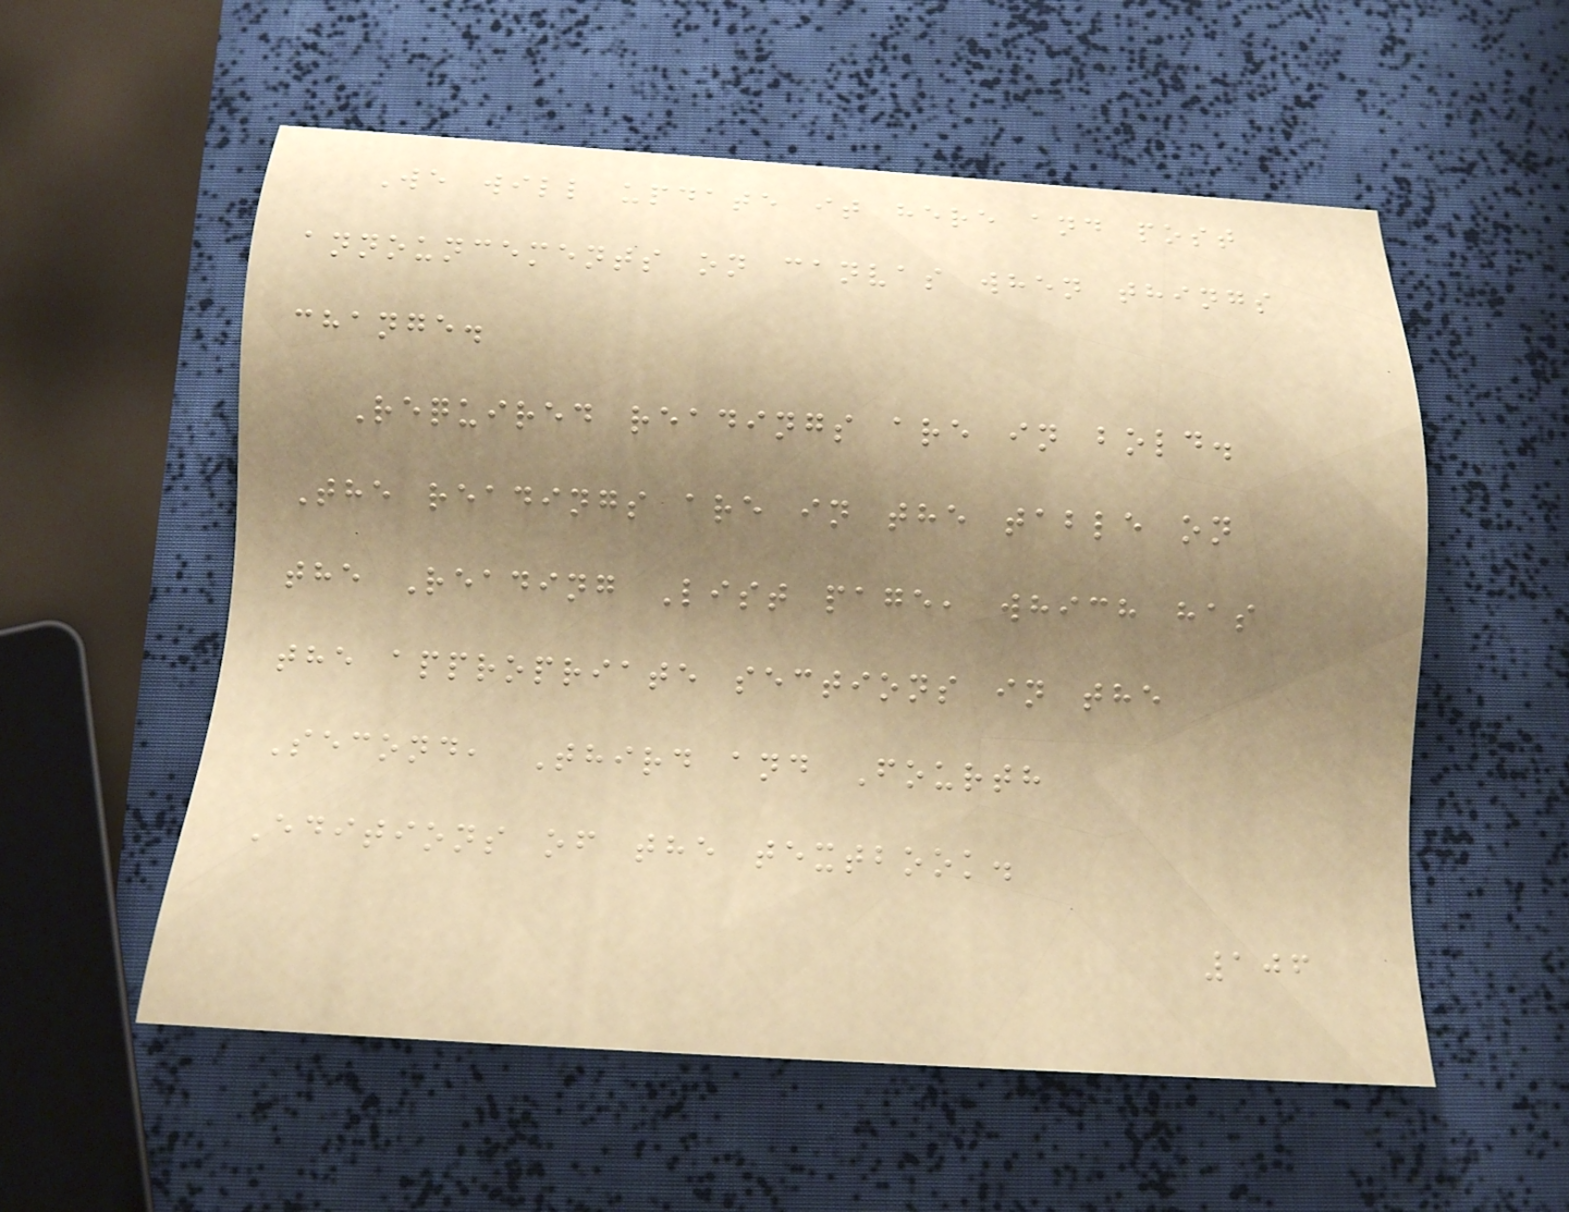We will update it here and post
announcements on canvas when things
change.
Required readings are in bold.
The readings are in the table on
the Reading List page, which has
the appropriate sections in the
Second, Third and Fourth
Editions of the textbook.
106
